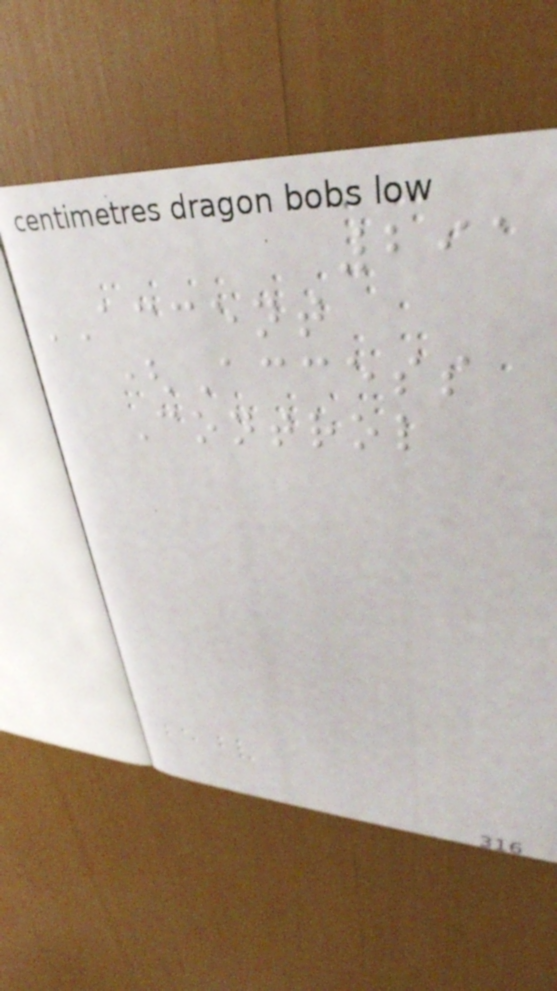291
ACCENT
(Access
Control
